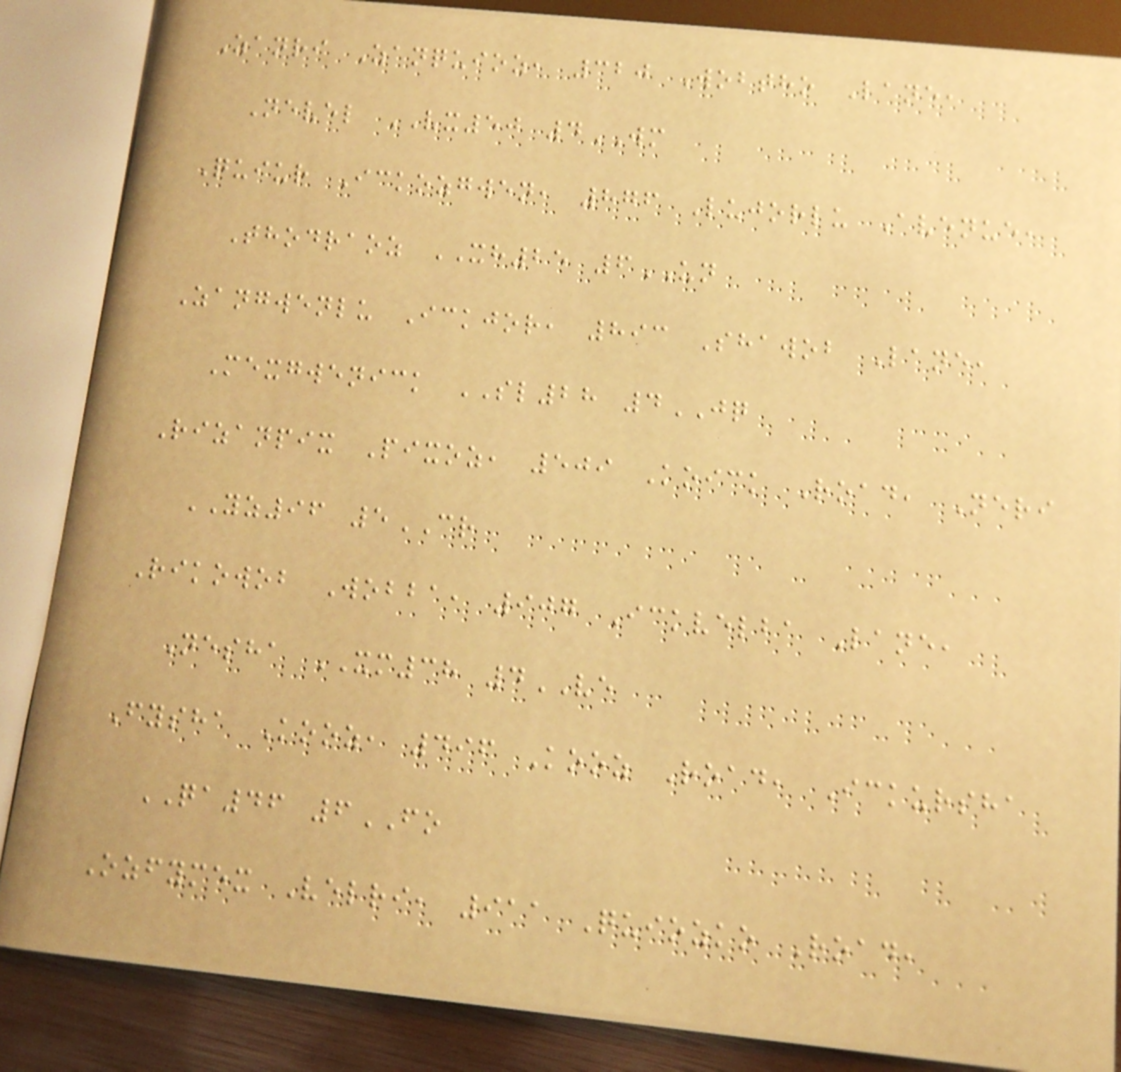Zanri Zanquioz, 320 Wobtho Lane,
Nevel VX50 4WM
Quiur Ickozgwen, 876 Lujorlu Avenue,
Thodraoz XH25 6UN
Zangwenlu Ickjor, 893 Shawob Lane,
Mexgwenick SL28 4JQ
Rizanpix Pixoz, 509 Koick Road, Neri
YZ96 5CR
Rikowob Wobba, 907 Ickvelba Lane,
Nesha XM38 4VE
Fysha Kooz, 496 Kooz Road, Ickursha
QA46 6FO
Ozfymex Velri, 911 Quiozko Road,
